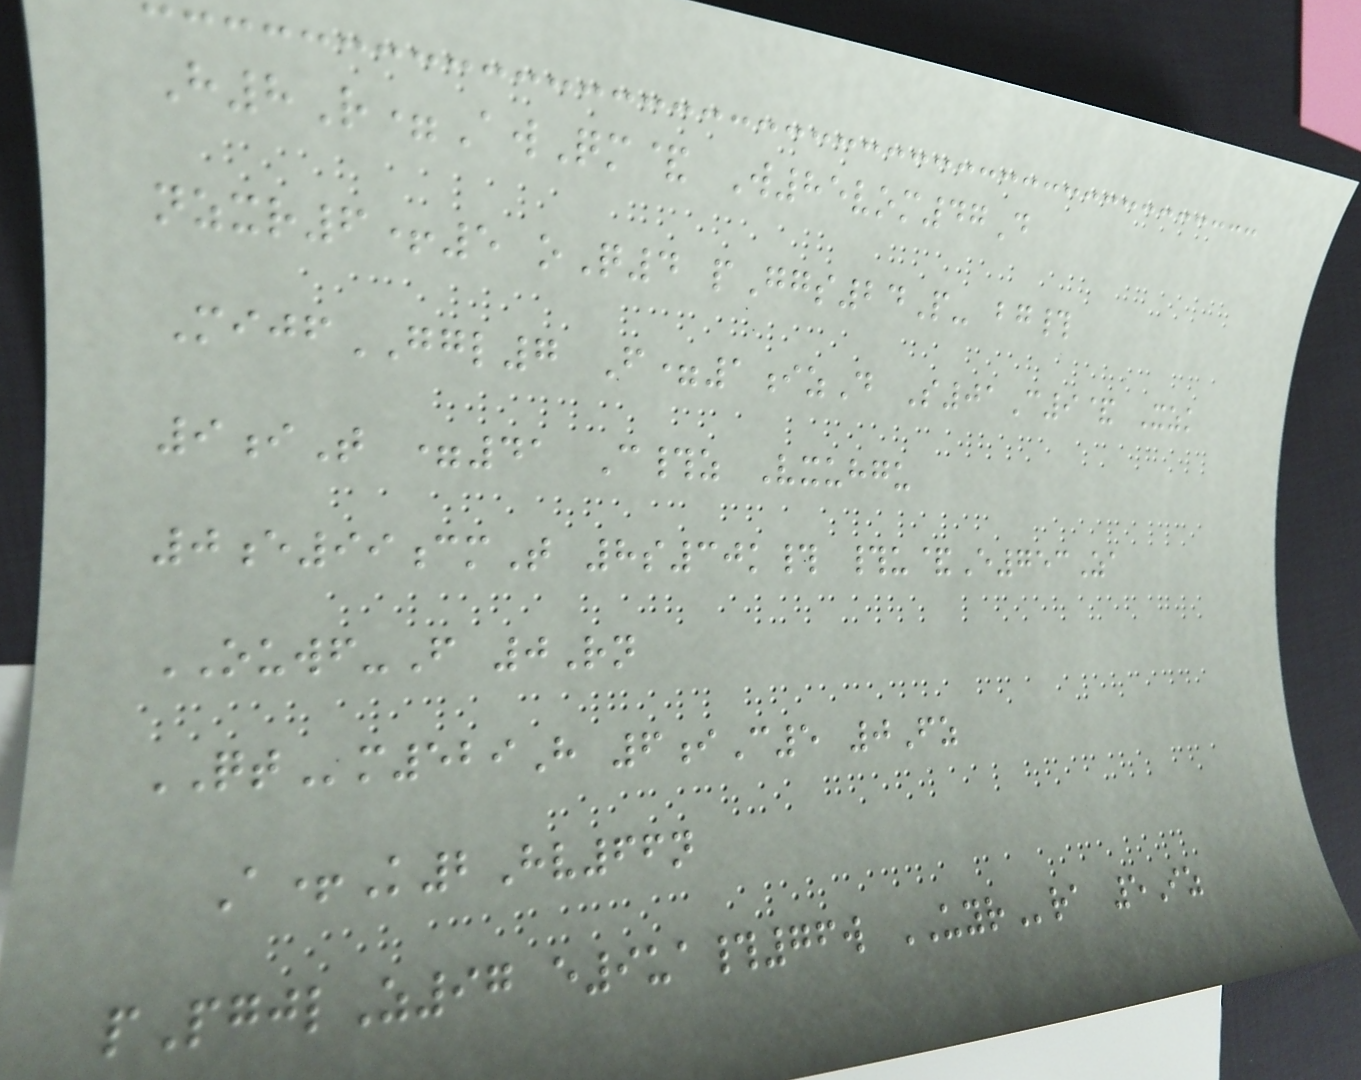H8R=AwQm& W85vom47D
nzxr6+5 oQ4 pGgs24P- bg#
MijfGGL7 F=1izD S01C9& Xzk
9iT =41 C#z Vxuhgu
0e99cmT 8s30k# #u&E753Za
OUWF-F 0Rn
QTm529H 6iC5 0Fz
A+K2Hv66n
pPgjlZ97 e9ua#76w UYRra 5Iz
